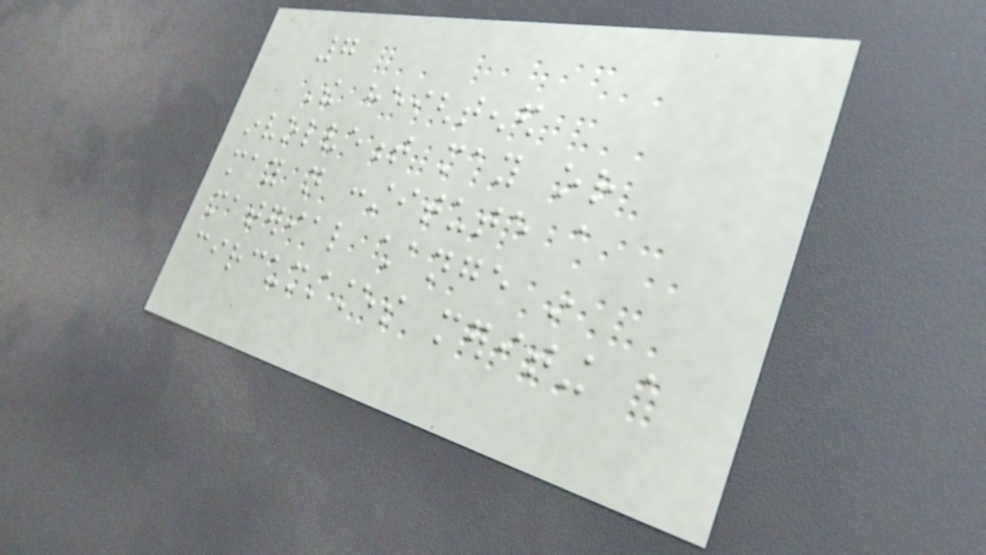7
The heightened
involvement may or
may not constitute a
material change in
circumstances meriting a
